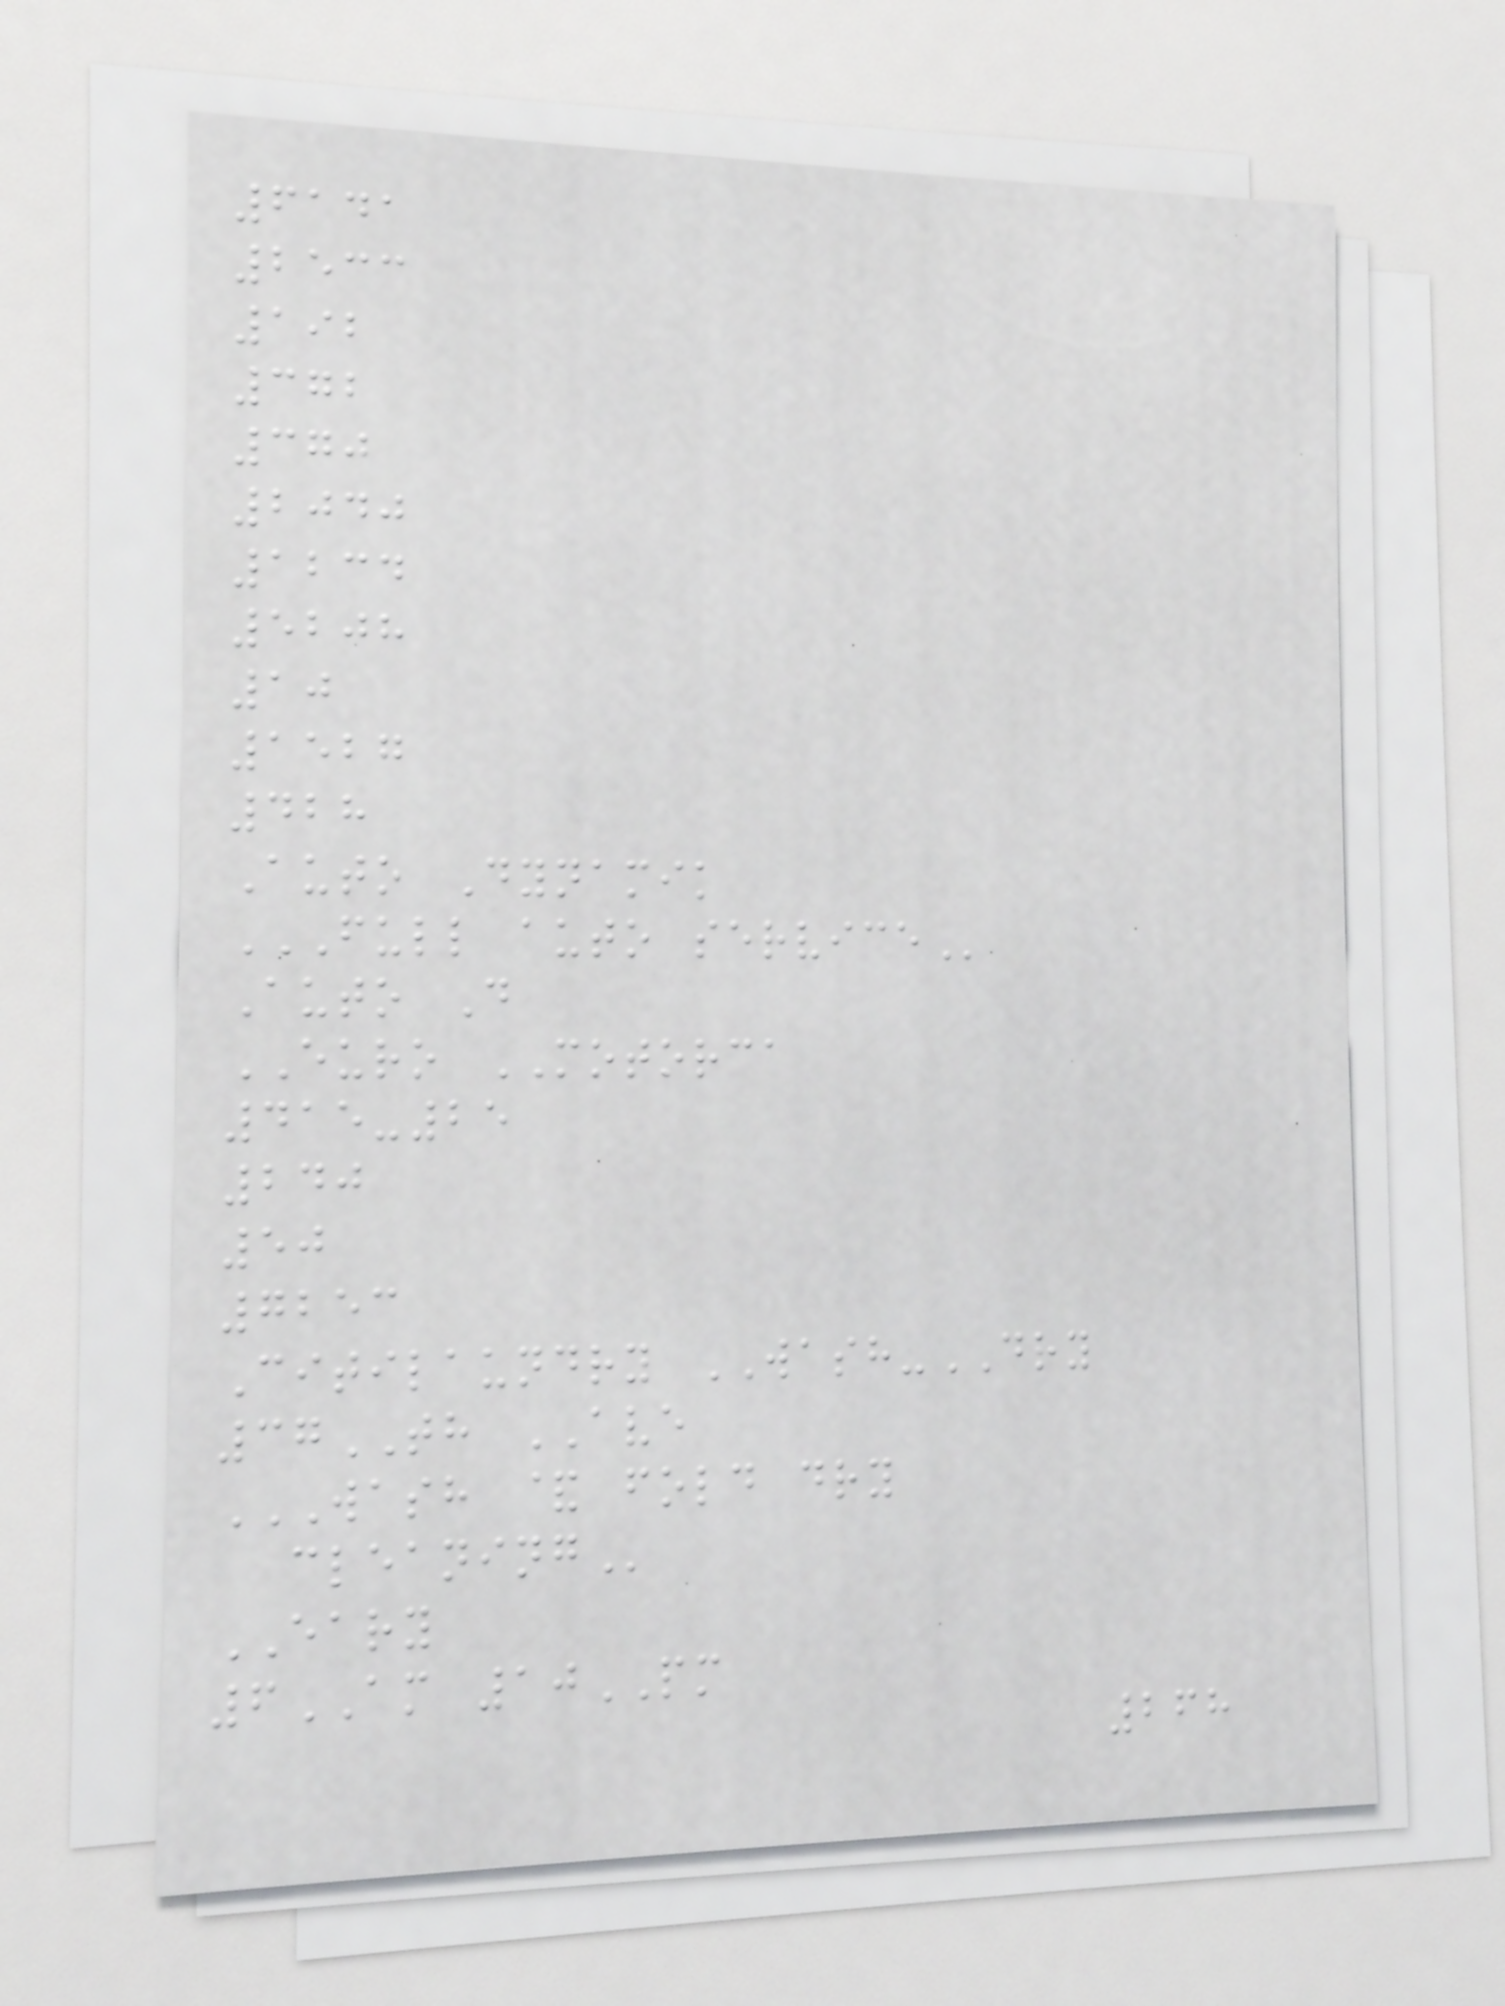6141
2533
192
372
370
2040
1234
5208
10
1527
428
Auto Dynamik
FULL AUTO SERVICE
Auto D
EURO MOTORCA
415-25
240
50
7253
Citilaundry WASH-DRY
37TH AVE
WASH & FOLD DRY
CLEANING
EARY
6AM 10PM
268
